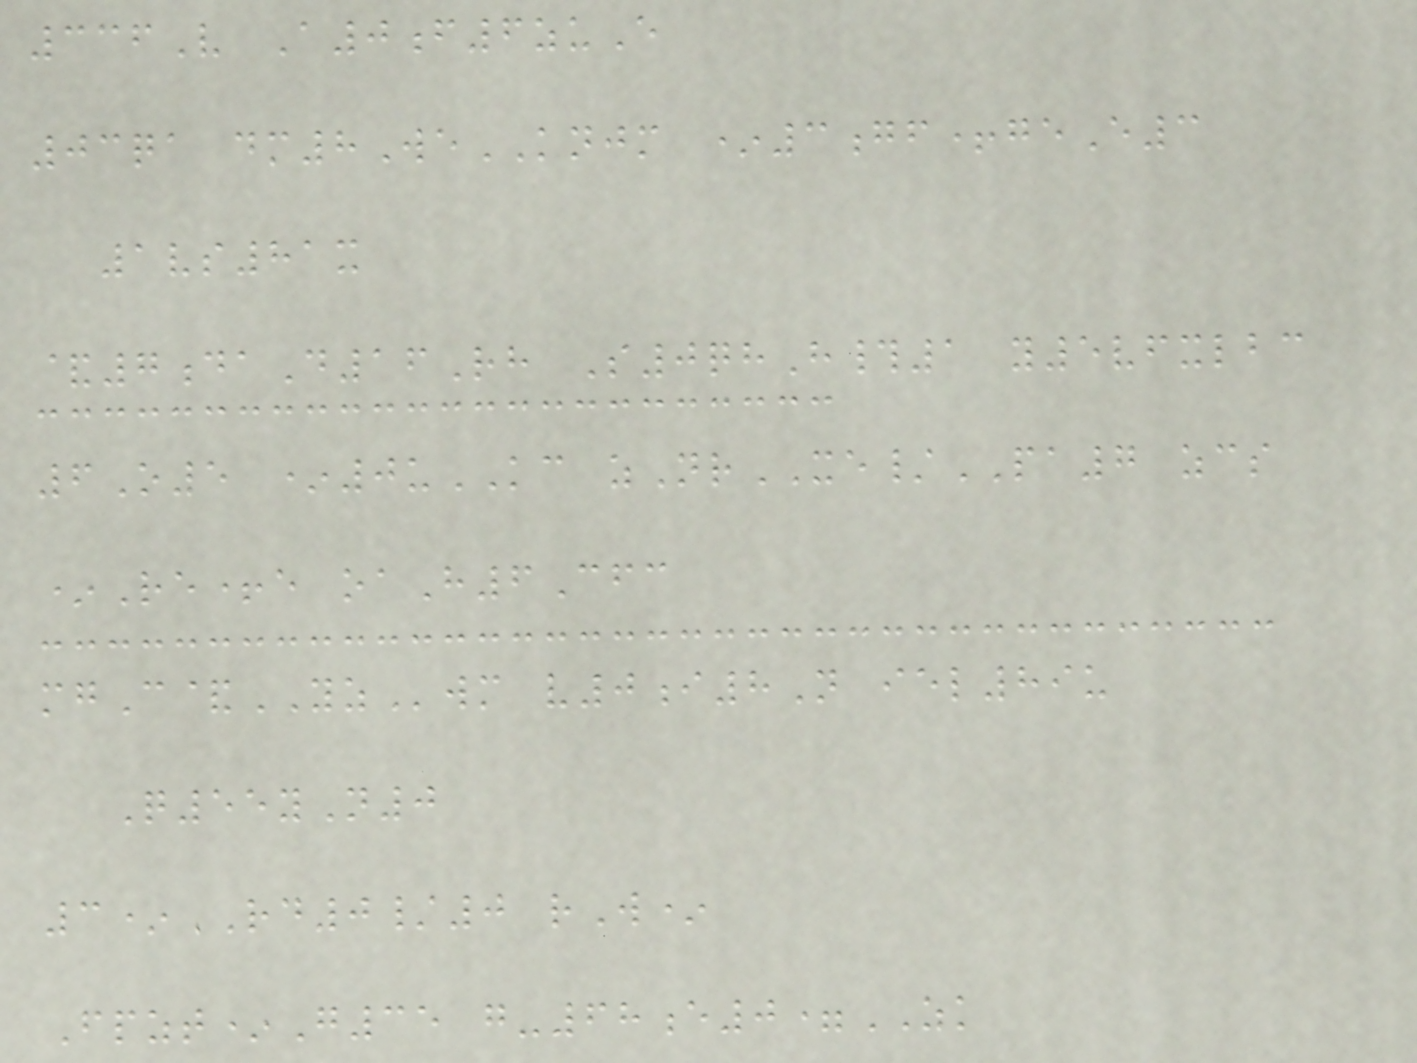336V A0f6zuE
03qa dm8WeKNJM *3gf+geE3
1vs81x
&7daD16Rh S0qhH#1 y5vfxlbc
6O5 *0uKC zNrXE/PA7 zcs
*Re+e oaH6Cfc
mgC&YZwm v0i8N iel89u
Q55yN0
3*RD0/0 rW*
Fpzt*G35 g-68e0=ZK
